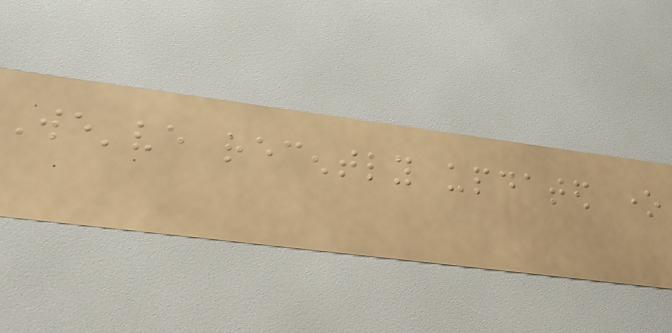We've recently updated one
